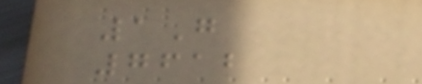1G
7612
